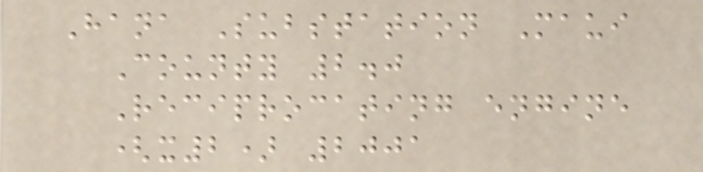Hana Substation Maui
County 2.0
Reciprocating engine
(x2) 2001
